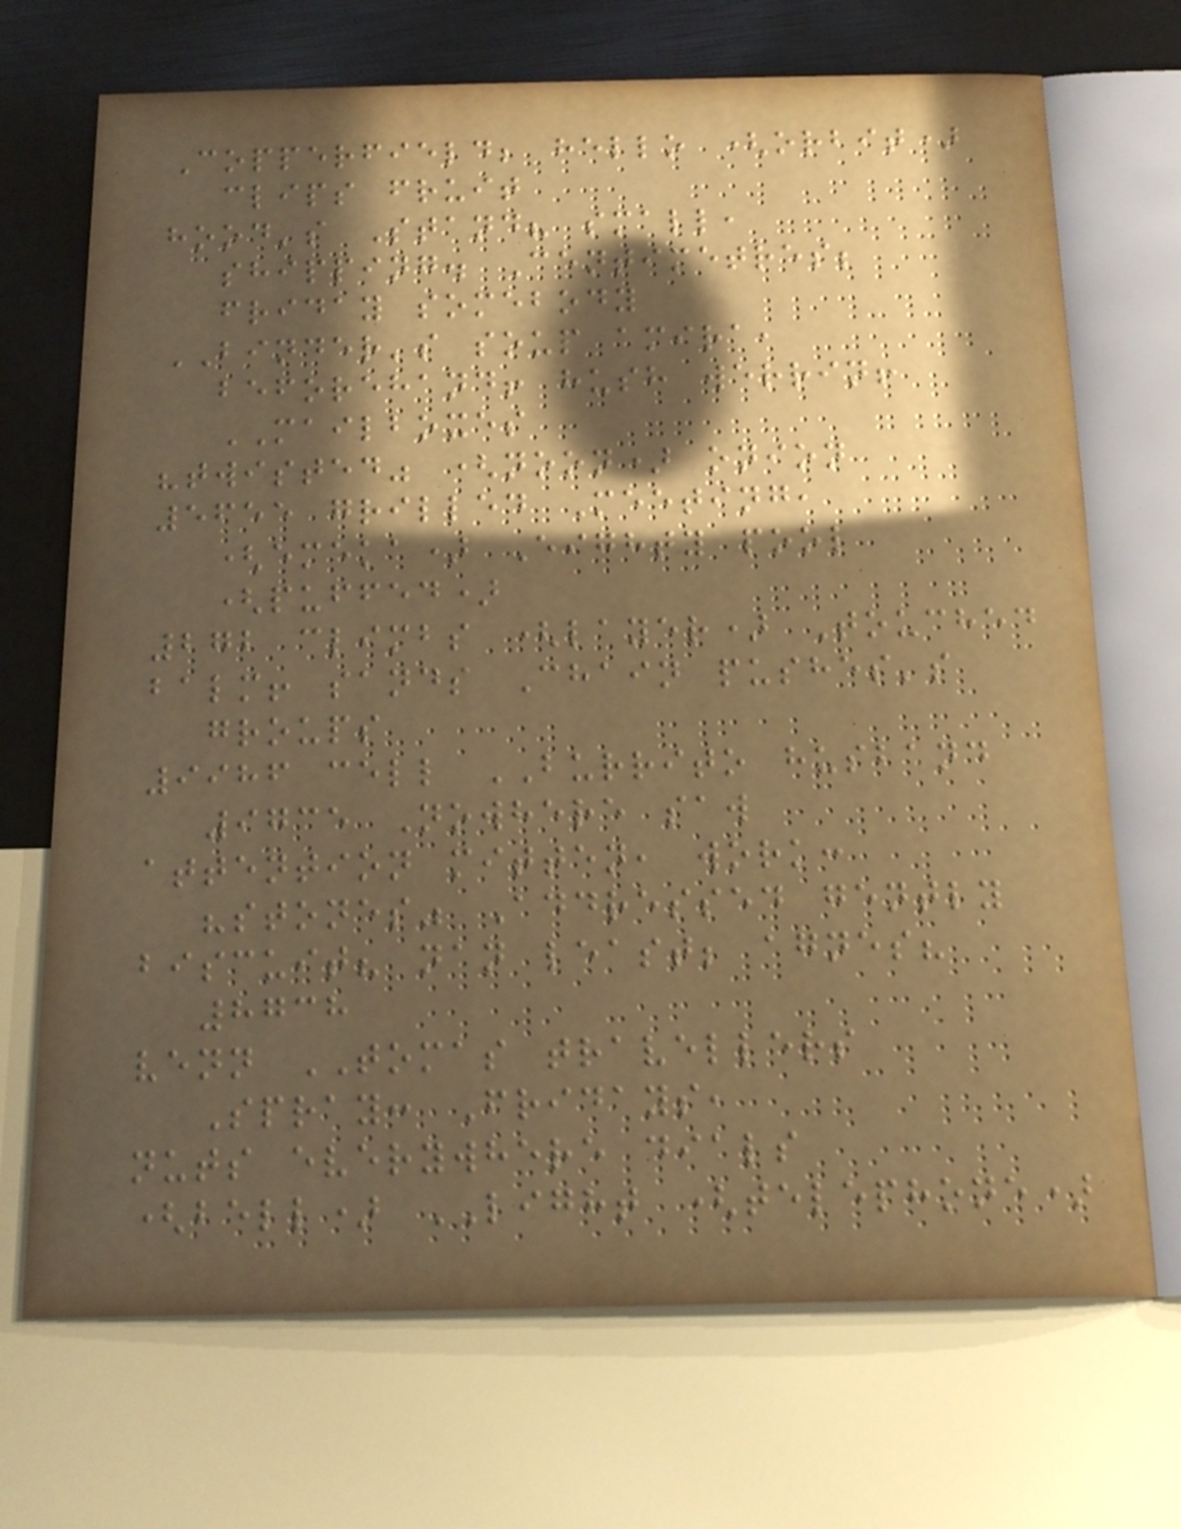Copperfield; hello (orbit)
clips fruit
hood's Stand? small,
shipping. Centimetres;
friday somebody
BINDER's soup amira,
beforehand! hush werrin!
MAILBOXES
"twisted" (noon) onion
5655 grilled Meeting,
(emeka) Eighty pool
(puffed)
272 climbs (layer) Touched
balm! sands Chain pushes's
groups
9986 cell BURRITO husband
9735 Nowhere saw
attention mitten, work:
"stones" Addressed gently
biscuit? nan least; agnes?
8738
venn TOMAS travellers
Spray: Fridays,
nuts everywhere dials
(bell) LIGHT (telephone)
